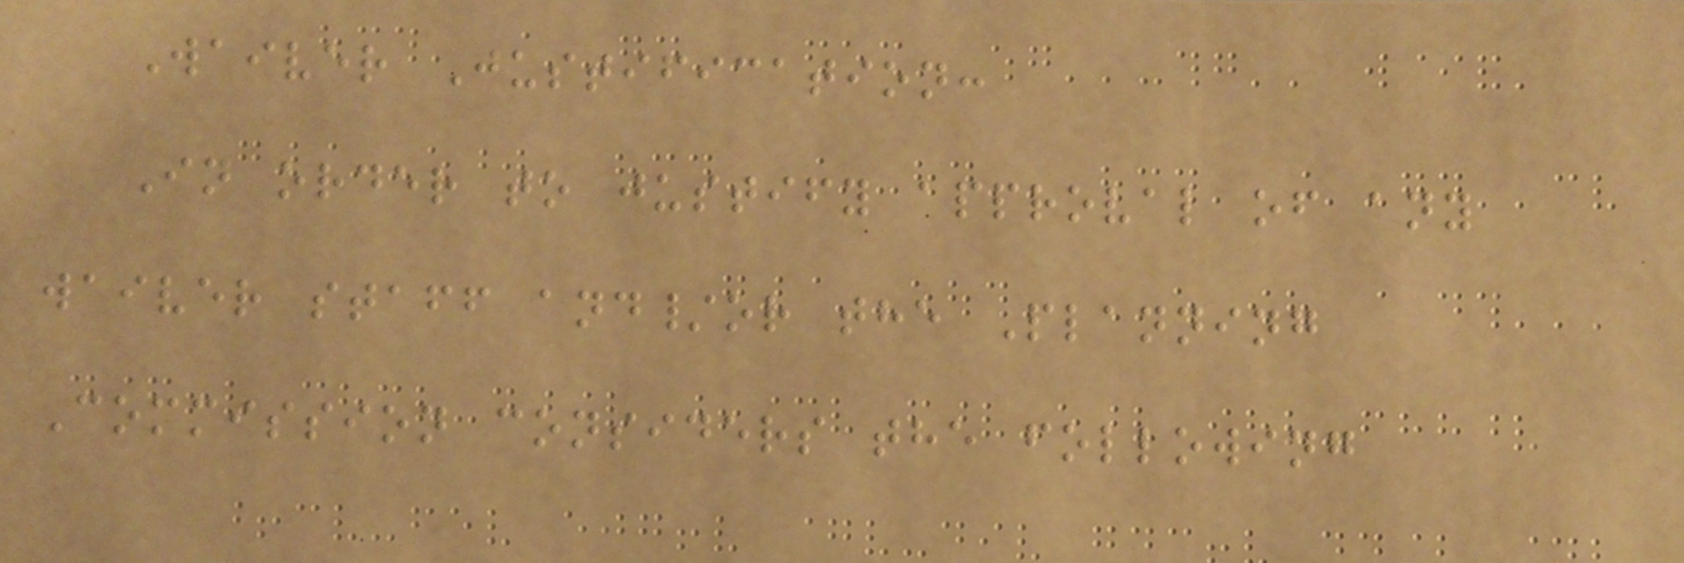Waiver Justification:
In order to justify approval of any
waiver staff and/or the Planning
Commission considers the following
